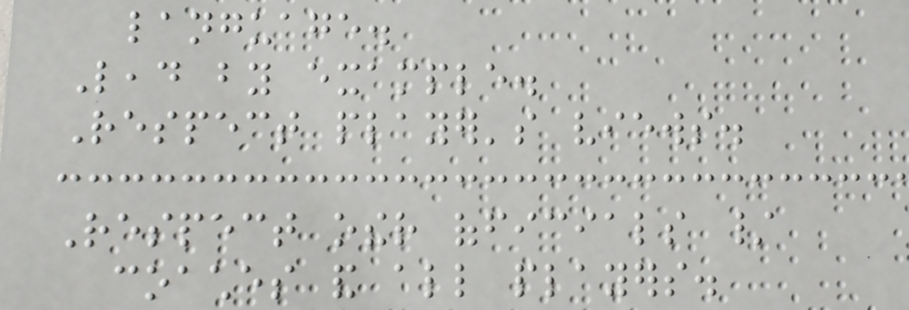language.
Lead by example.
Respect player's views.
Respect other officials /
coaches and all players.
